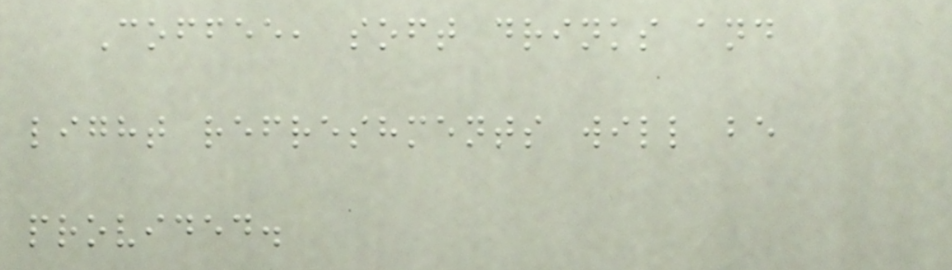Coffee, soft drinks and
light refreshments will be
provided.
